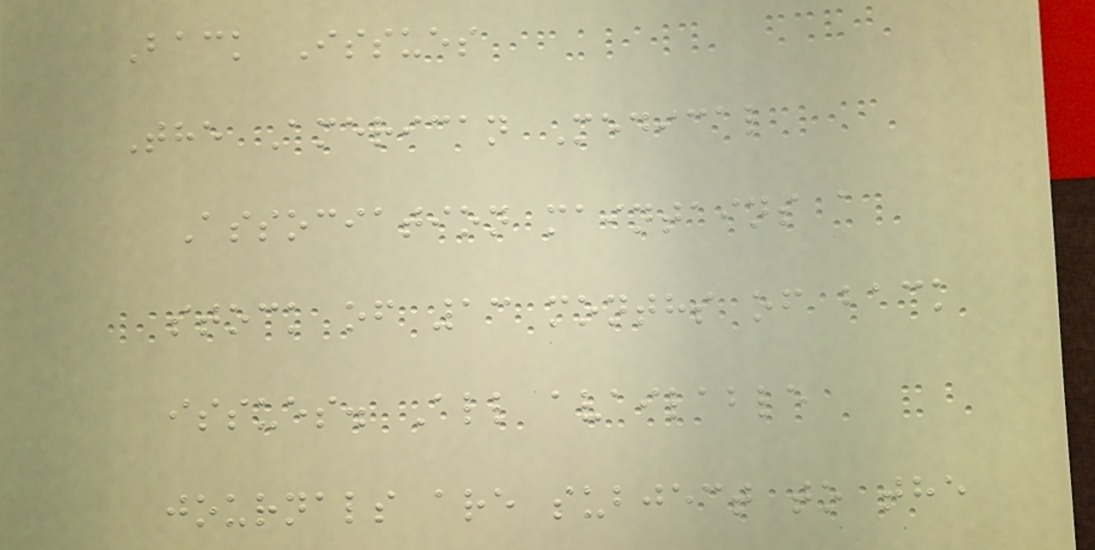Back Issues
The American Medical
Association maintains a
stock of 13 months of back
issues. All available
journals are subject to the
